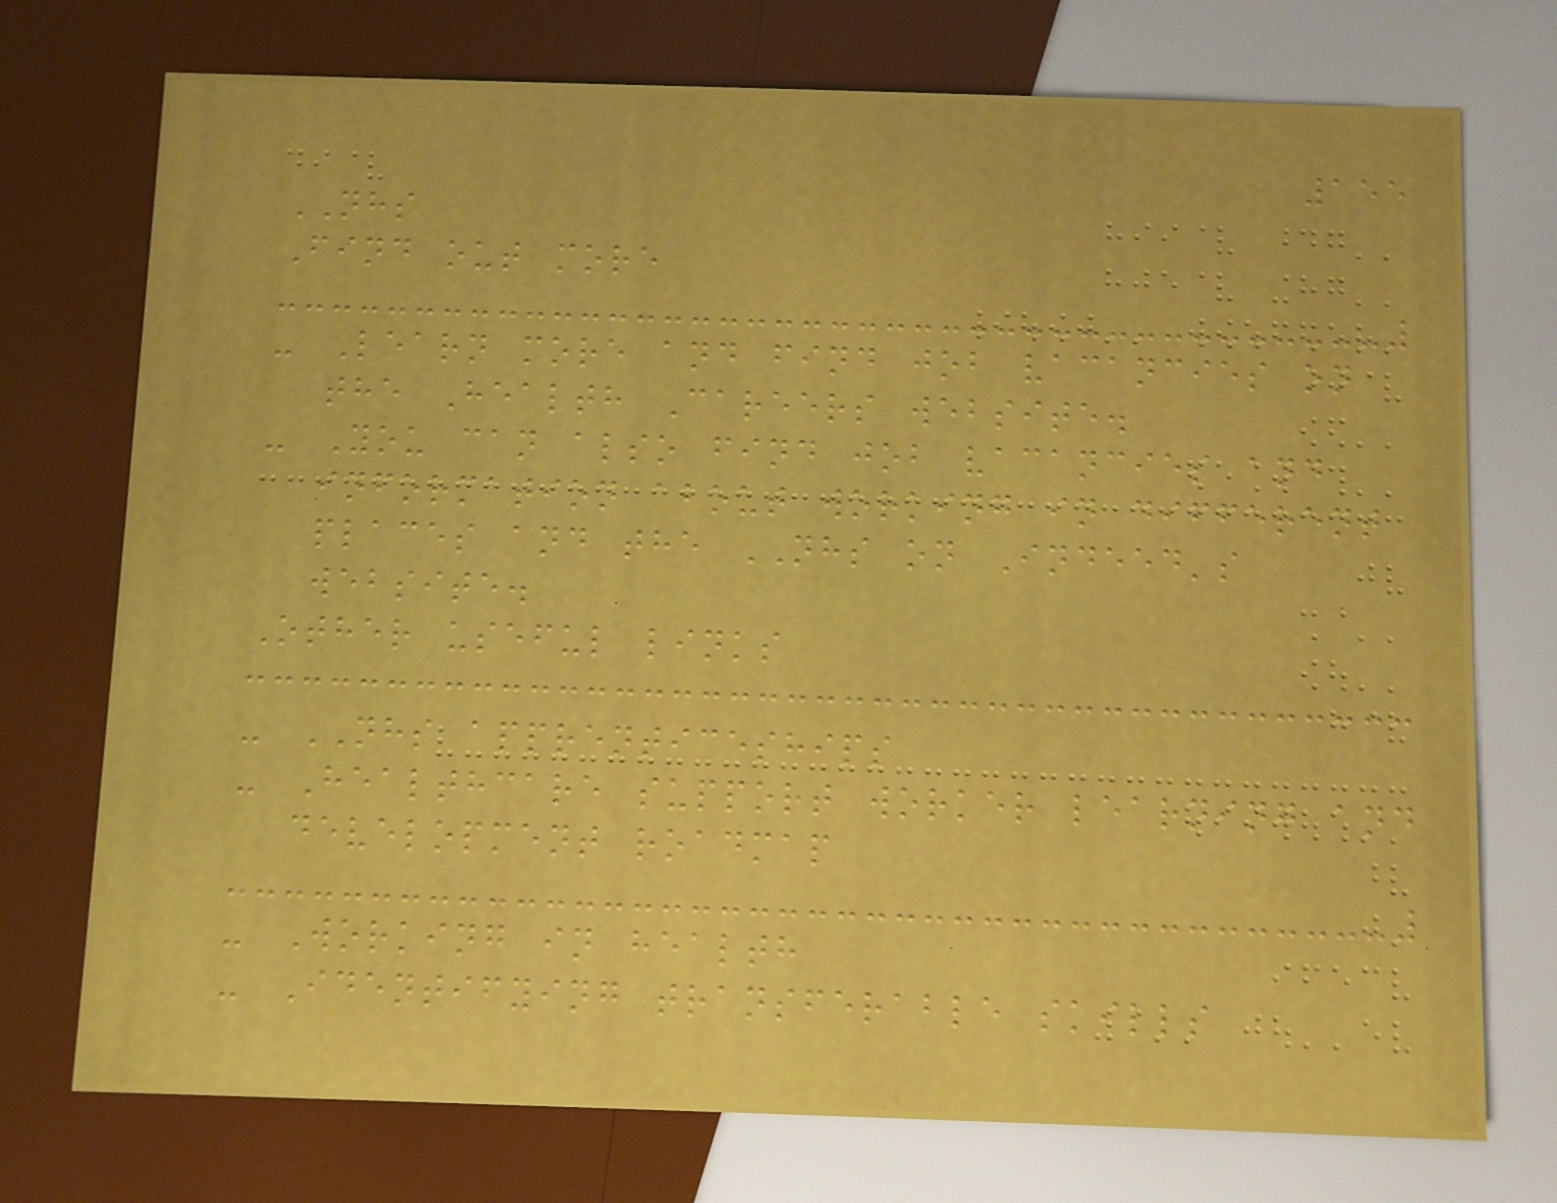155
NHS
Find out more
- Learn more and find job vacancies on
the Health Careers website.
- You can also find job vacancies and
information about working in different
places and the NHS on Indeed's
website.
Other useful links
- NHS apprenticeships
- Healthcare support worker learning and
development roadmap
- Working in health
- Identifying transferable skills
